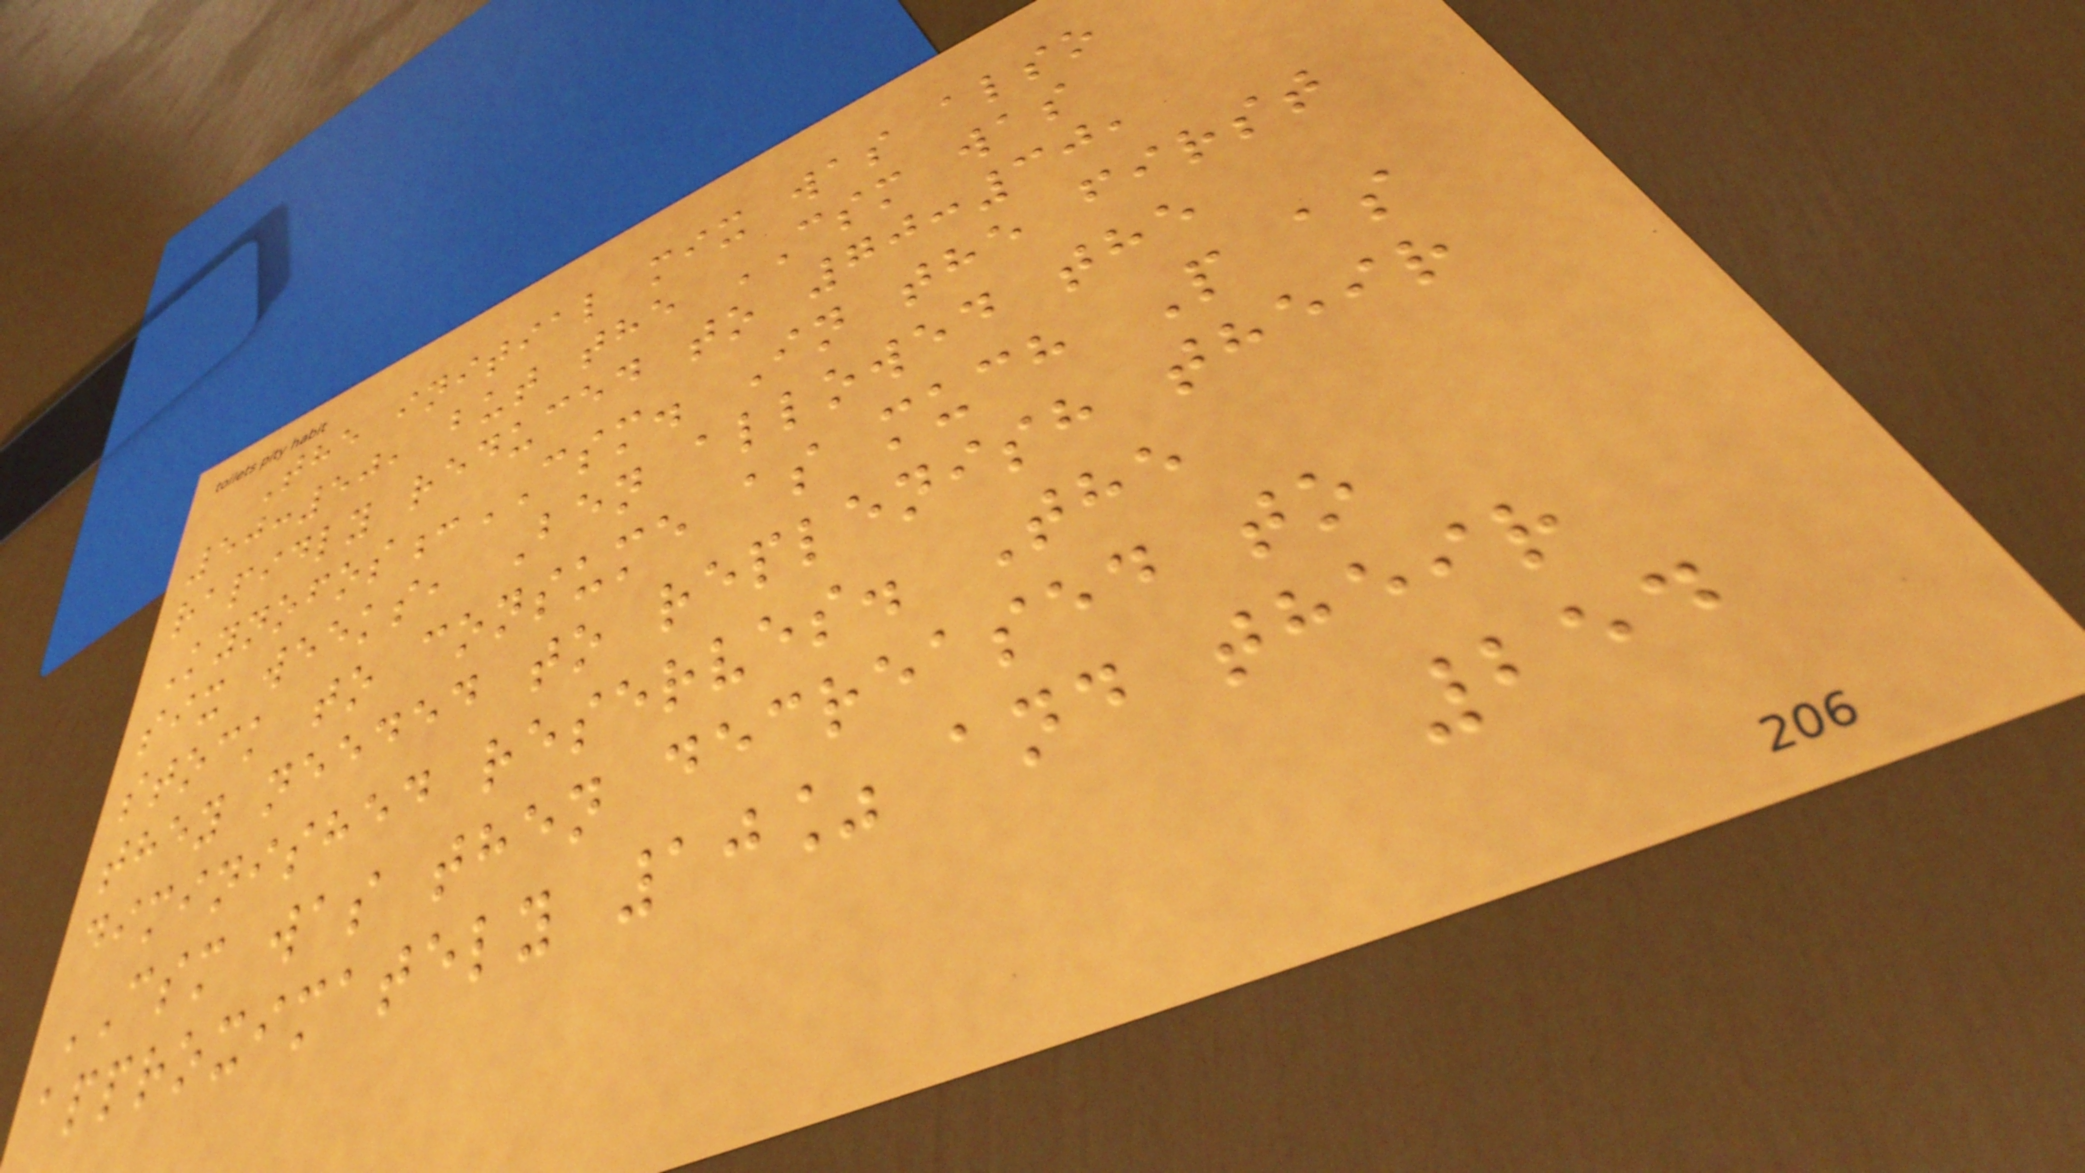The initial mix was also
50:50, but the CSM was
rapidly reduced to 70:30,
Kynofos:CSM. In the first
six weeks, Ben allowed the
stock to consume as much P as
they needed to replenish their
diminished reserves. The
CSM was then decreased to
approximately 10% and their
254
